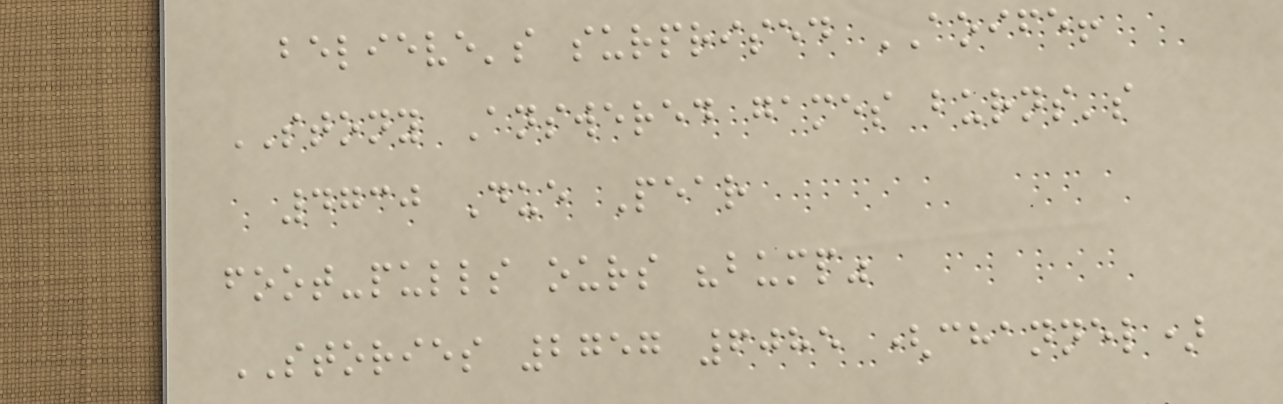believe's surprised AOIFE!
STONY Answered games burns's
4730 Due Pear
foot-pulls ours "bump"
STORIES 2757 6085 (channel)
